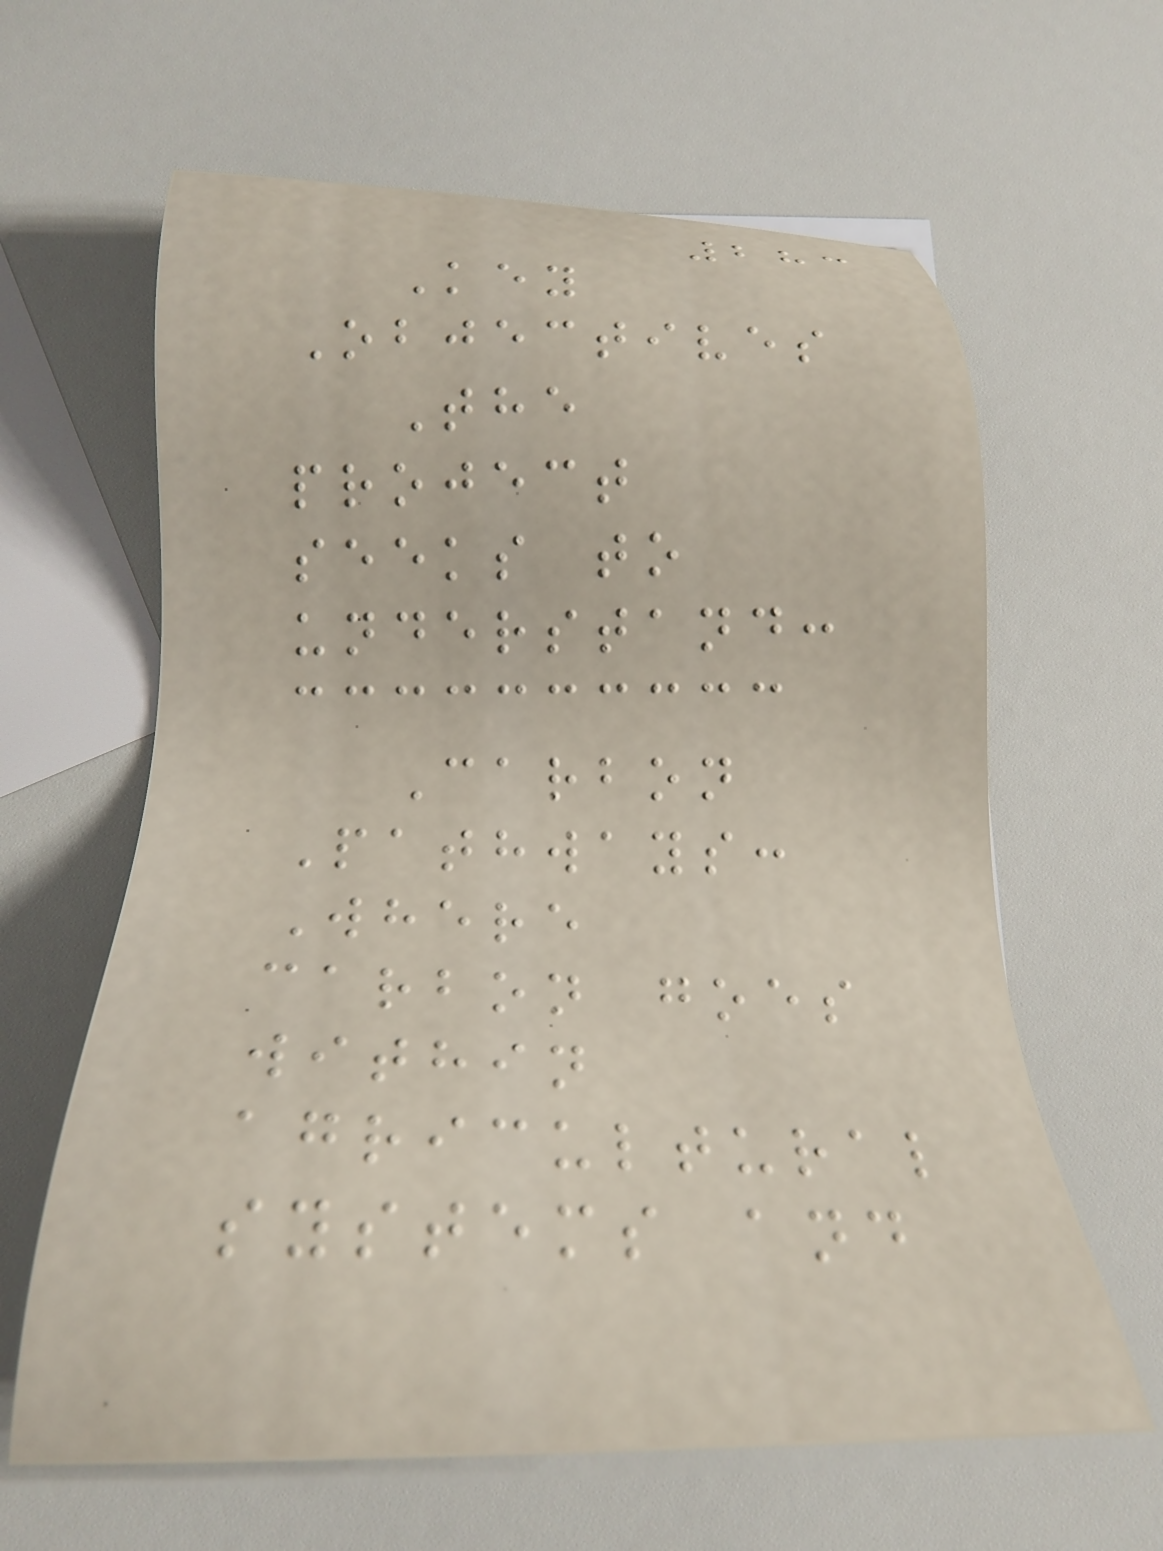283
Key
Objectives
The
project
seeks to
understand:
Carbon
Pathways:
Where
carbon goes
within
agricultural
systems and
